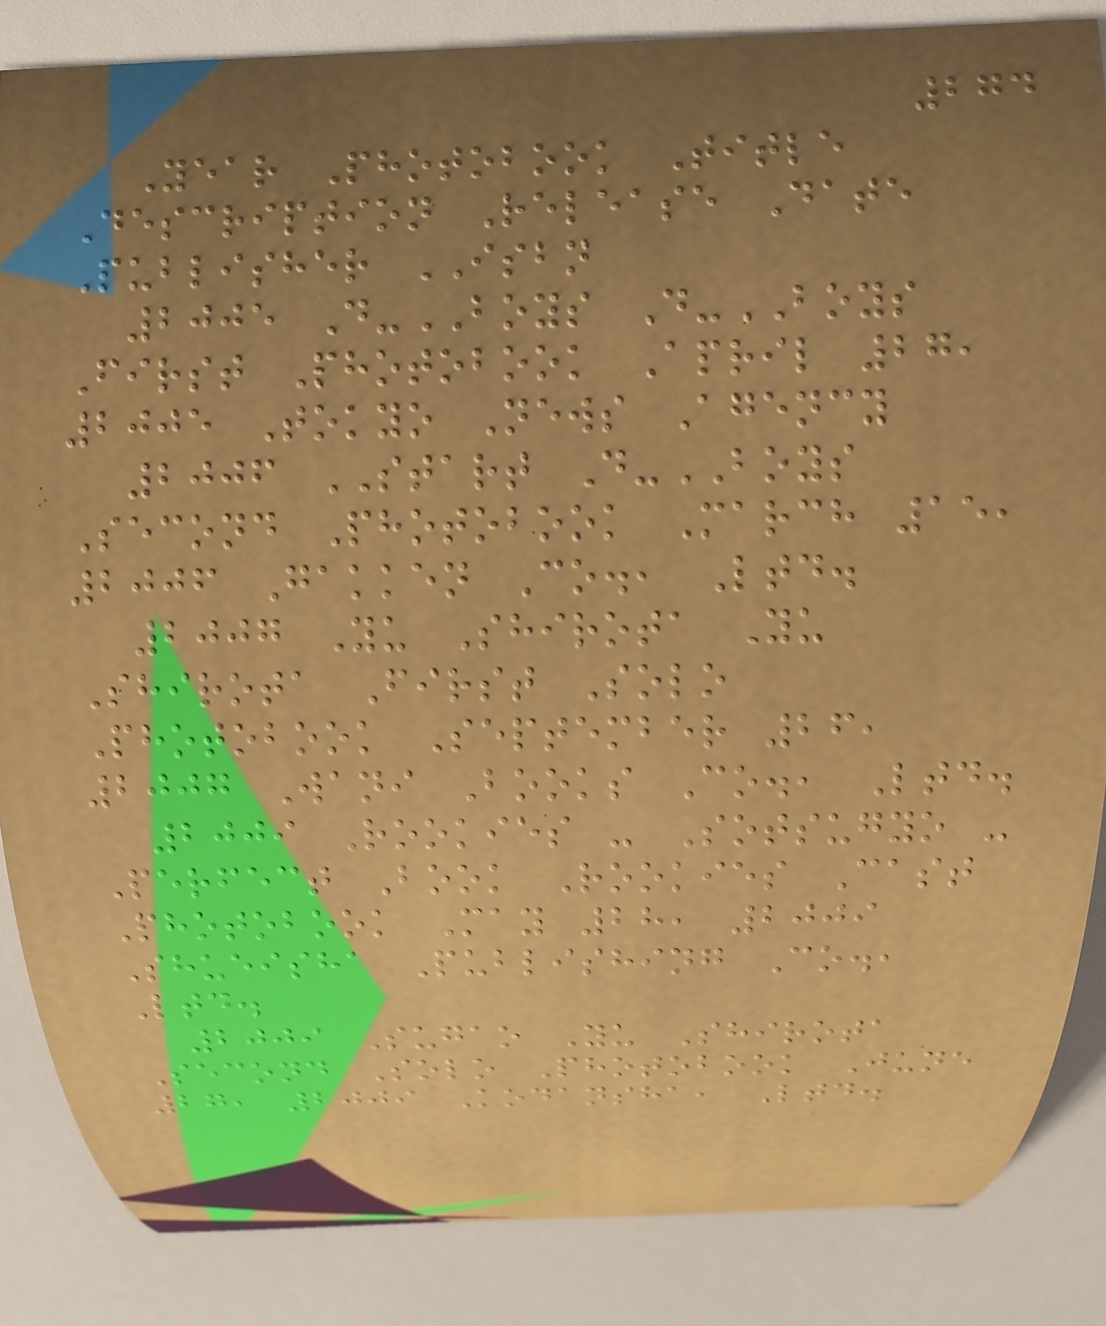274
Year Photobook Title
Description Release Date
Publisher ISBN
2005 D-BOYS D-BOYS
First Photobook April 27,
2005 Tokyo News Agency
2006 START D-BOYS
Second Photobook March 15,
2006 Gakken Co., Ltd.
2007 Yu Shirota Yu
Shirota First Solo
Photobook September 26,
2007 Wani Books Co., Ltd.
2009 Rookies - Sotsugyo -
Perfect Book Rookies Cast
Photobook May 28, 2009
Shueisha Publishing Co.,
Ltd.
2009 Sugao Yu Shirota
Second Solo Photobook June
27, 2009 Kodansha, Ltd.
